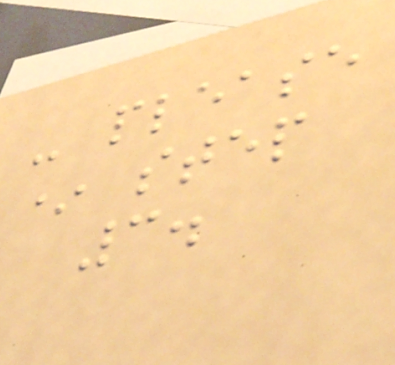- please
* step
3.
